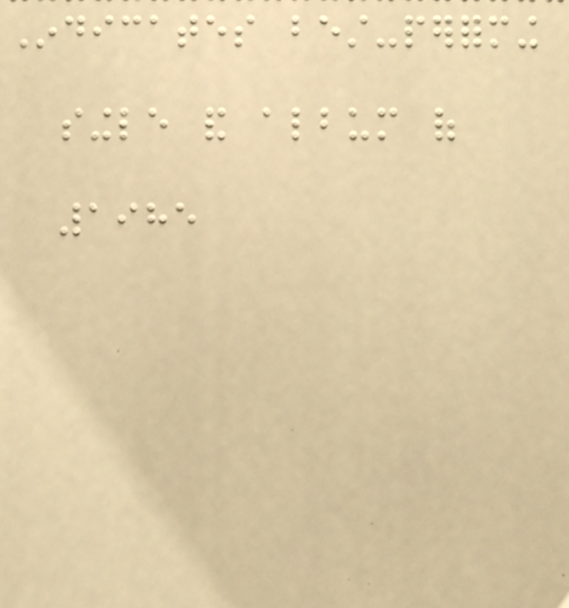Indicates best-performing
single and album of
1985
